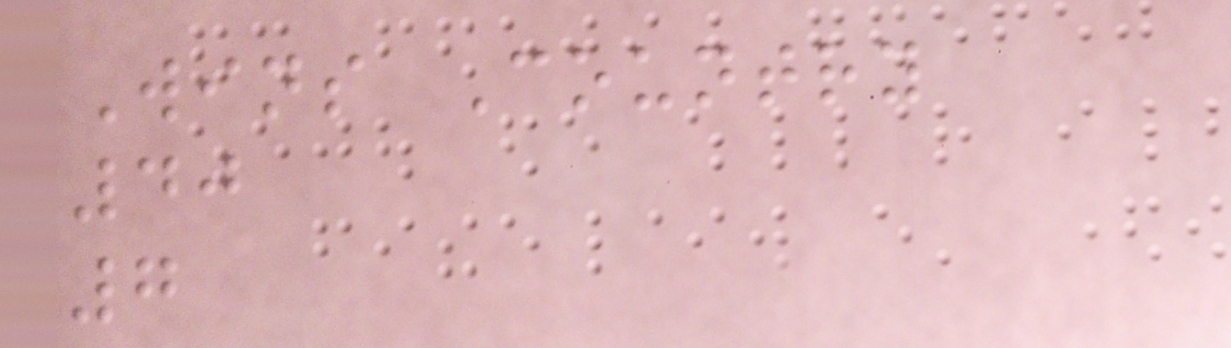Wins Country
40
7
